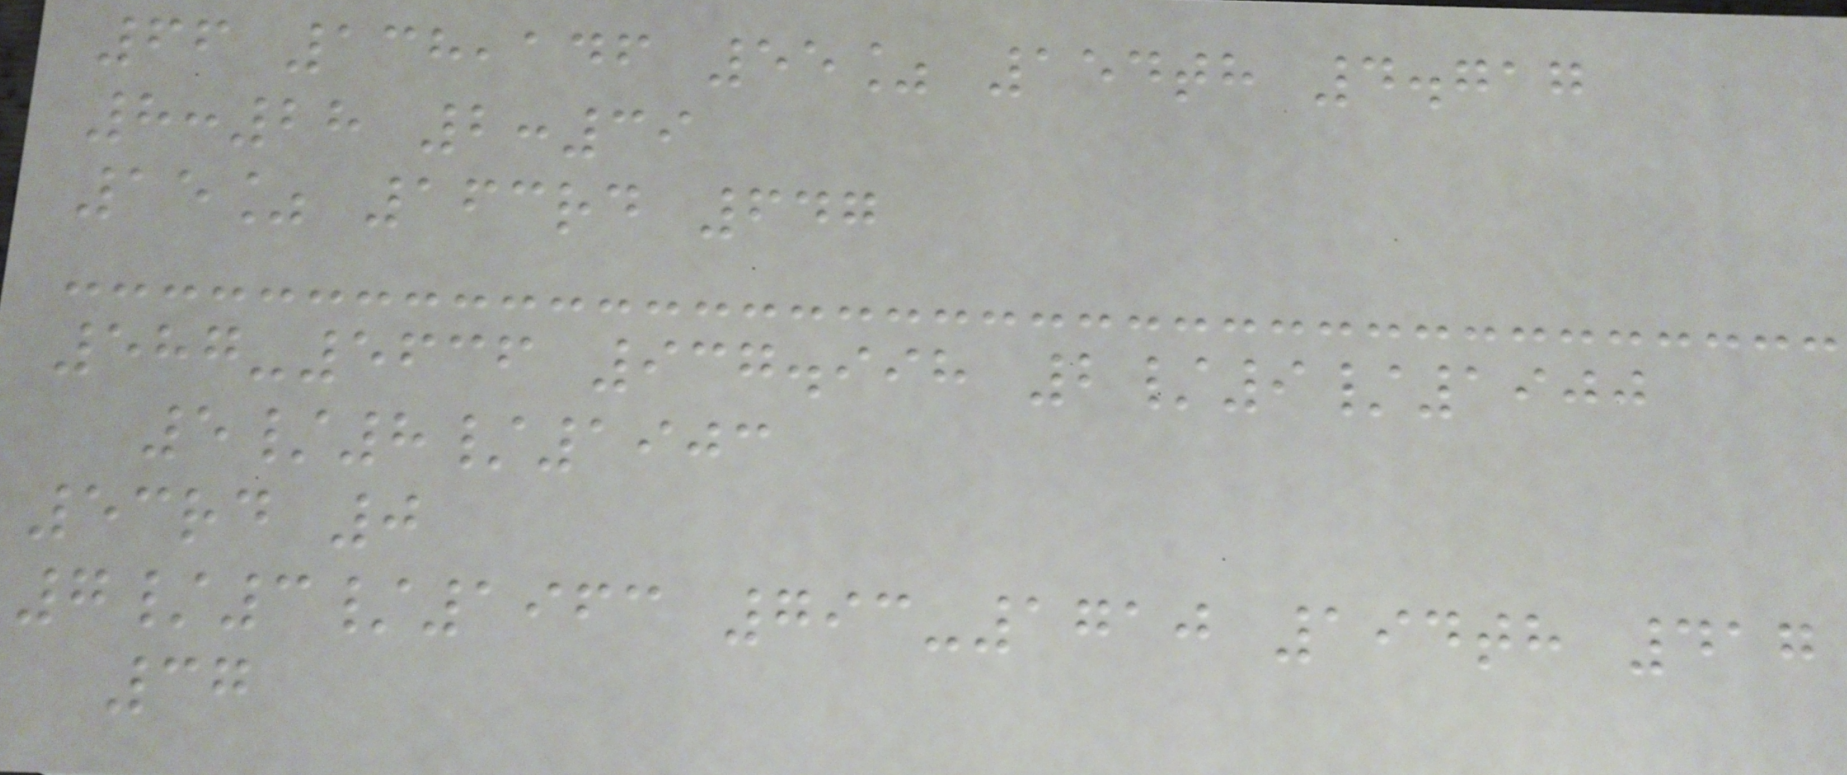66 138,146 55% 154th 4.717
8:28 2:39
15% 163rd 647
587-5636 937.998 2/9/1900
5/8/1903
53rd 0
7/3/1963 793-1710 194th 417
37
